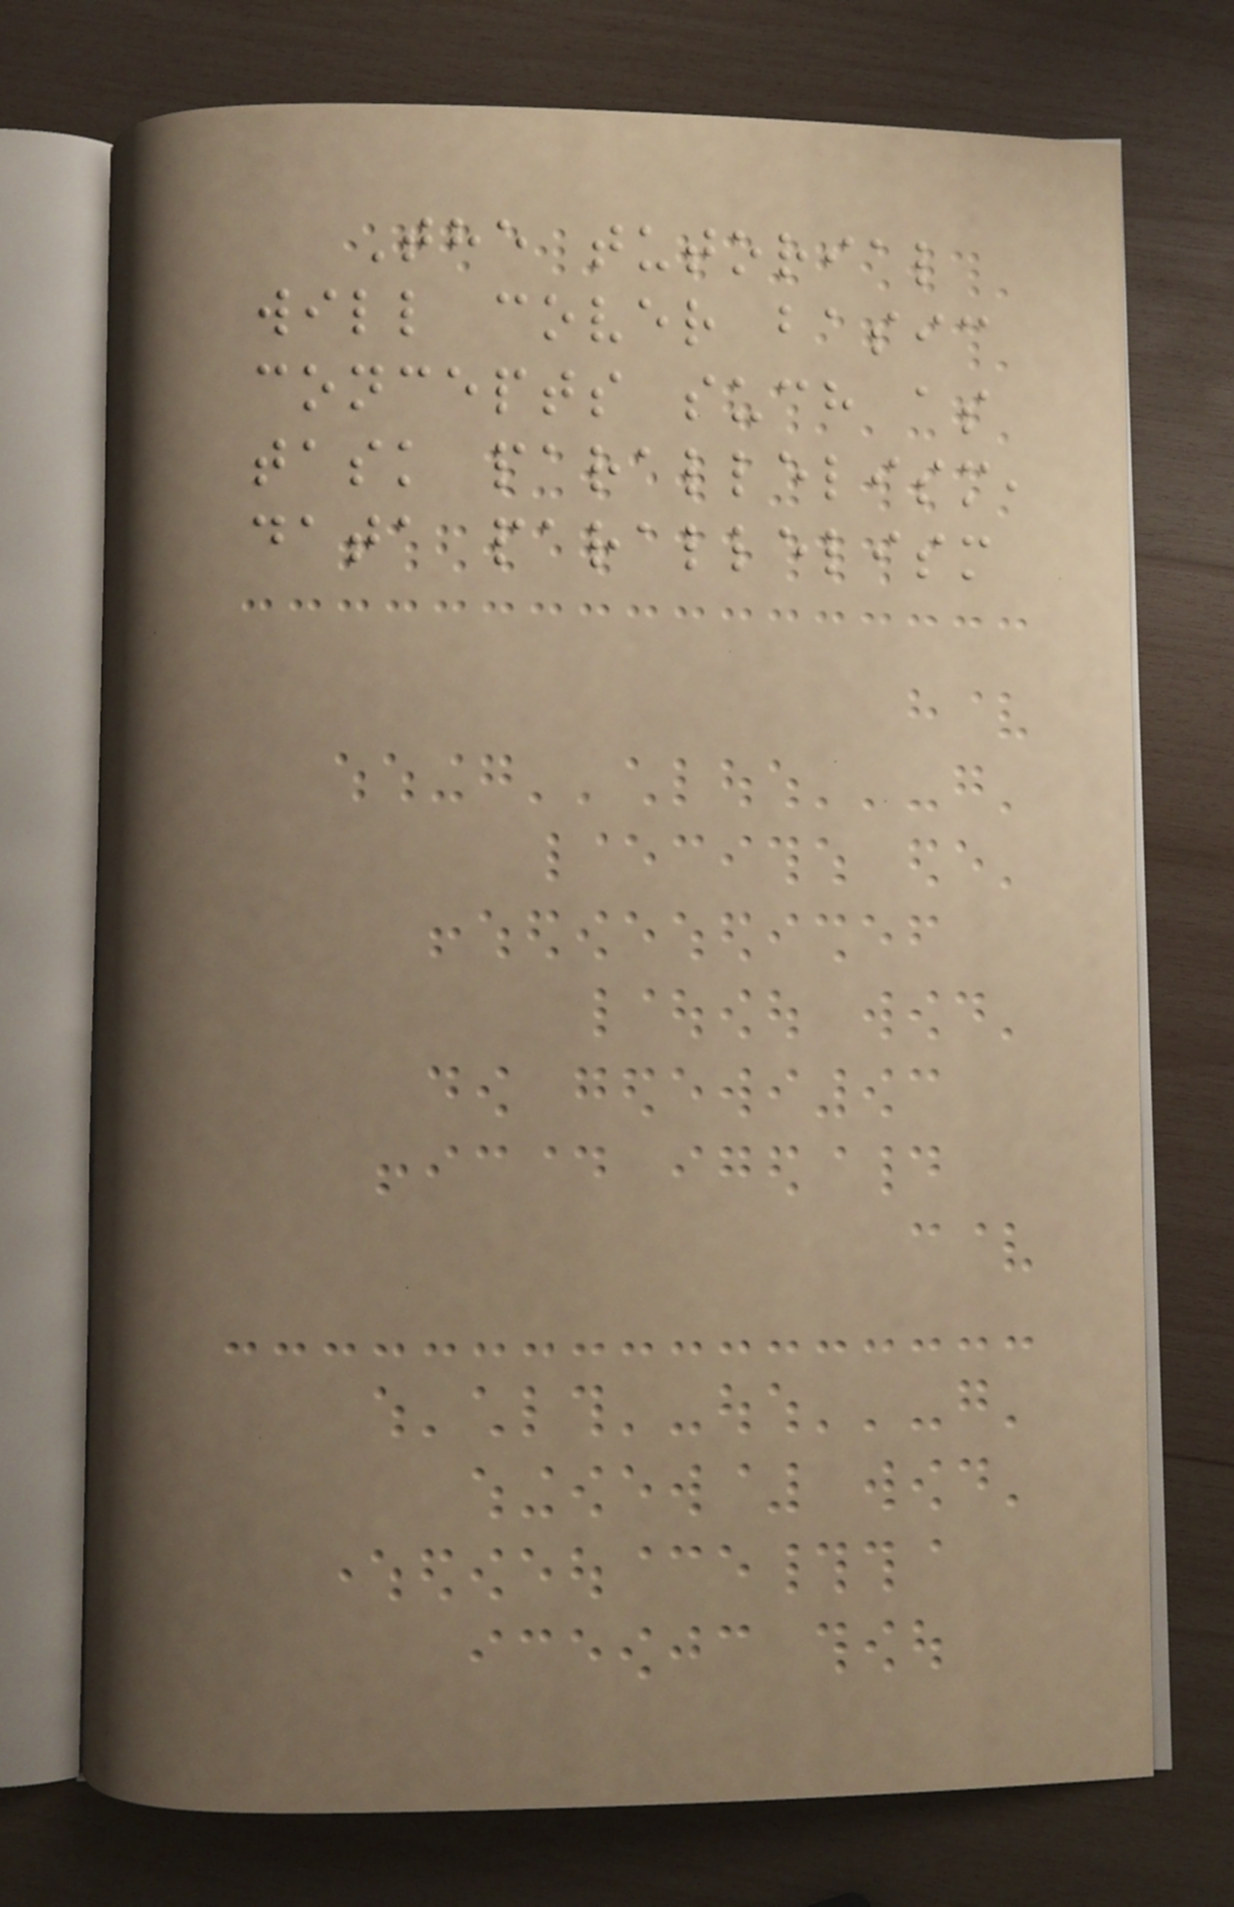The tutorial
will cover basic
concepts such as
task parallelism,
data parallelism
